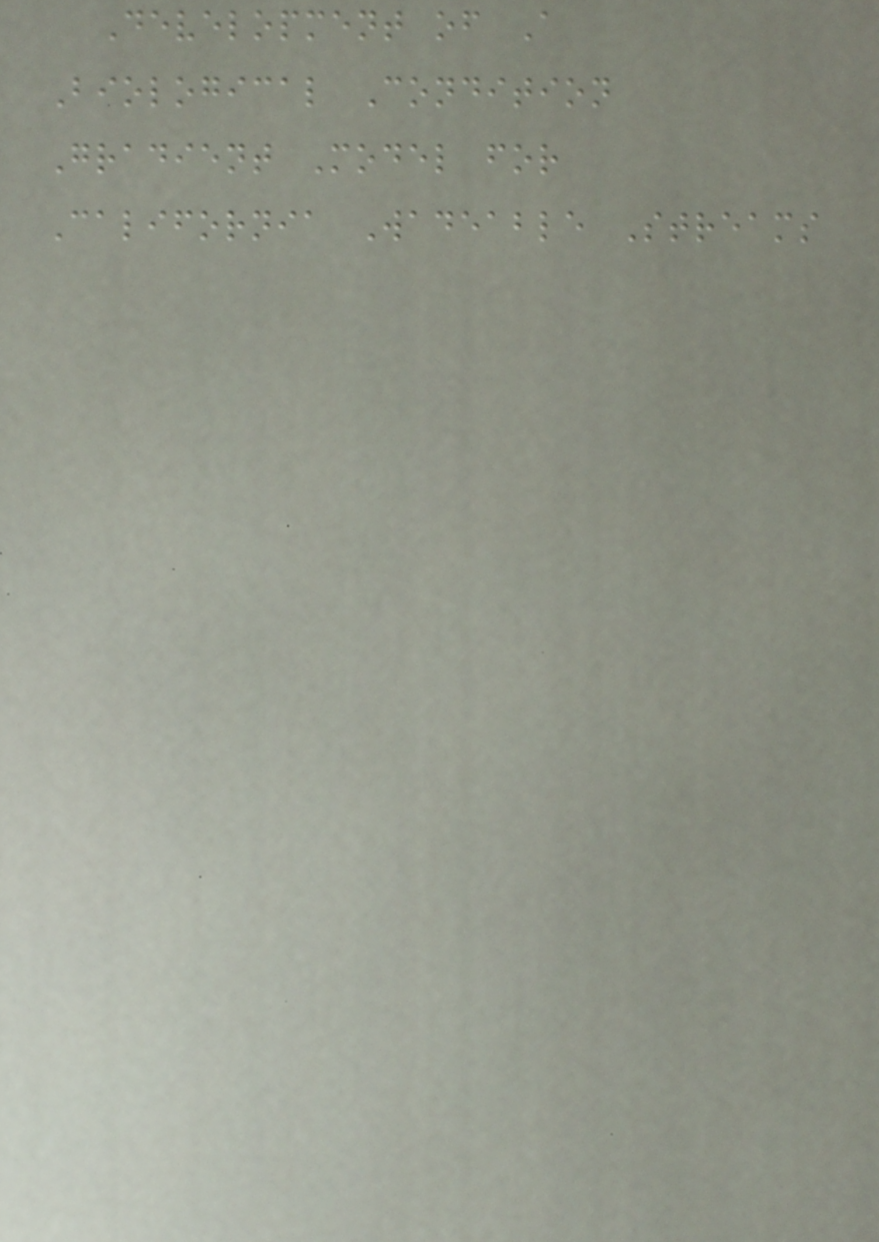Development of A
Biological Condition
Gradient Model for
California Wadeable Streams
